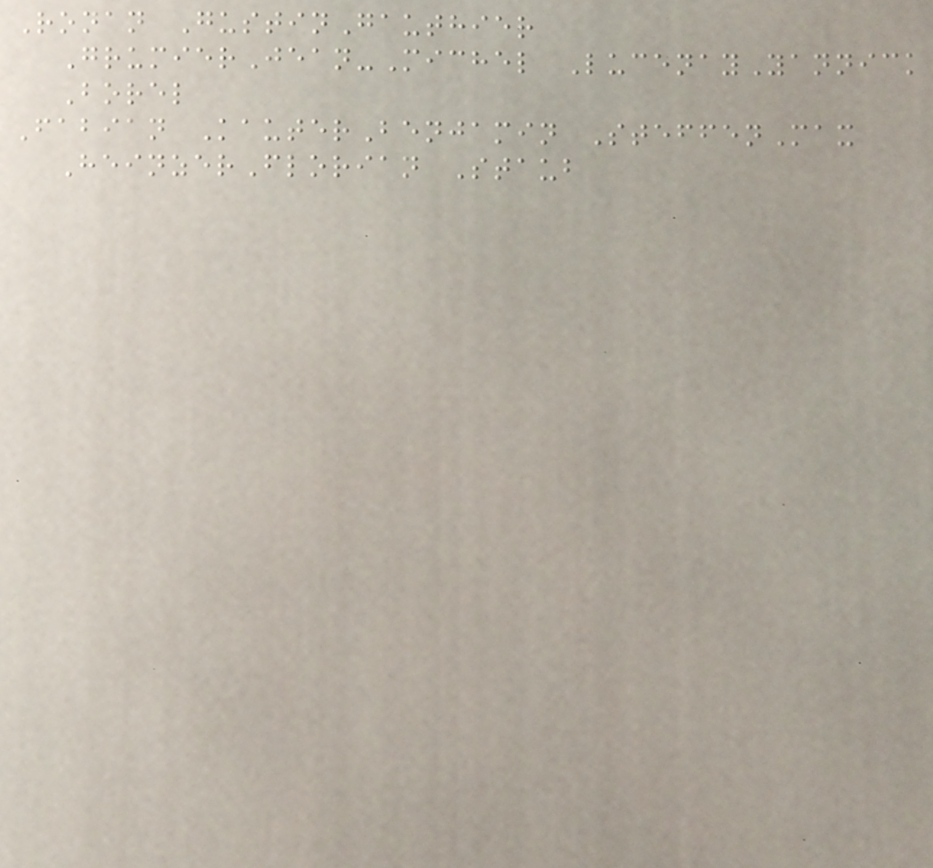Ronan GustinGauthier
GrumierJean-Michel LucenayYannick
Borel
Fabian KauterBenjamin SteffenMax
HeinzerFlorian Staub
